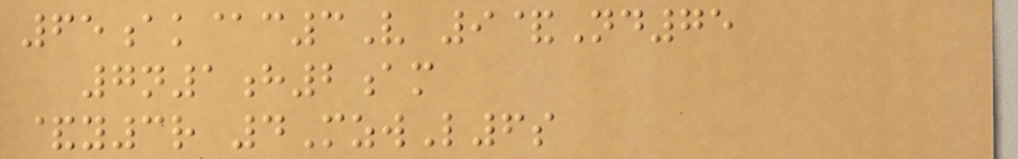65ak@c3V 9&Nd75
7n1h2am
&y3r 4MzwL6s
